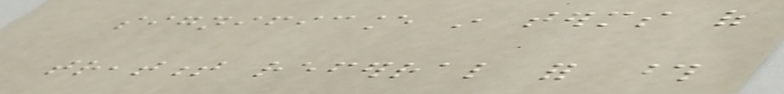significance in terms of
treatment referral for those
